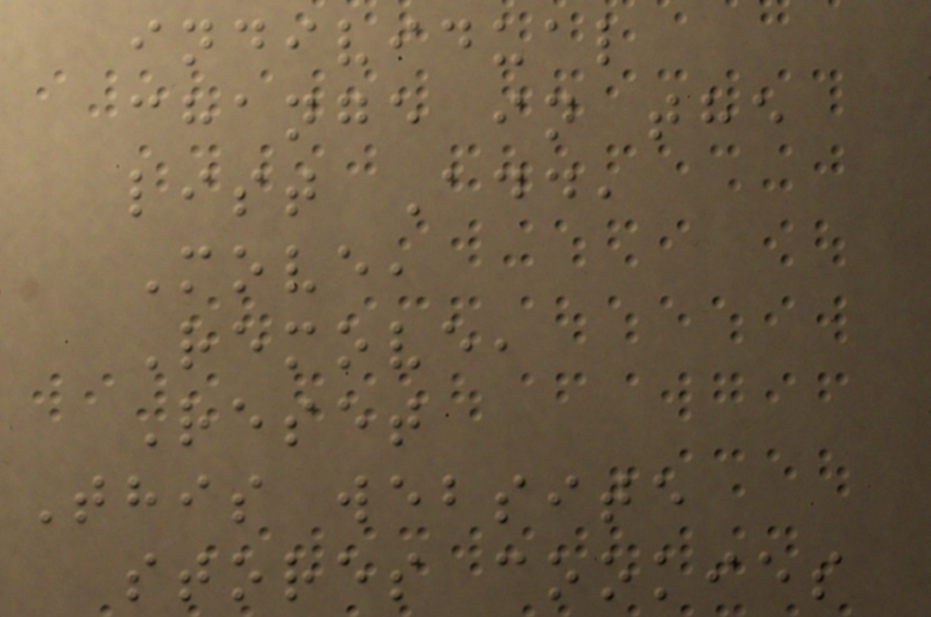individual
change in the
list Add,
Move,
Remove,
Reset
This website
stores cookies
